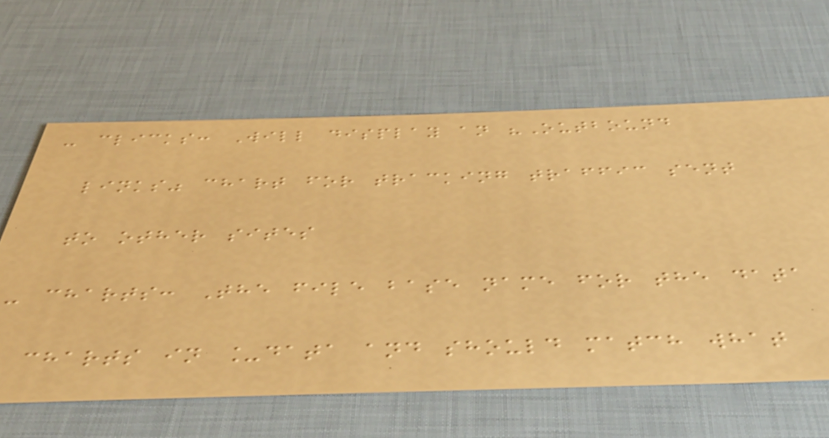- clicks: Will display an "Outbound
links" chart for tracking traffic sent
to other sites
- charts: The file base name for the data
charts in _data and should match what
